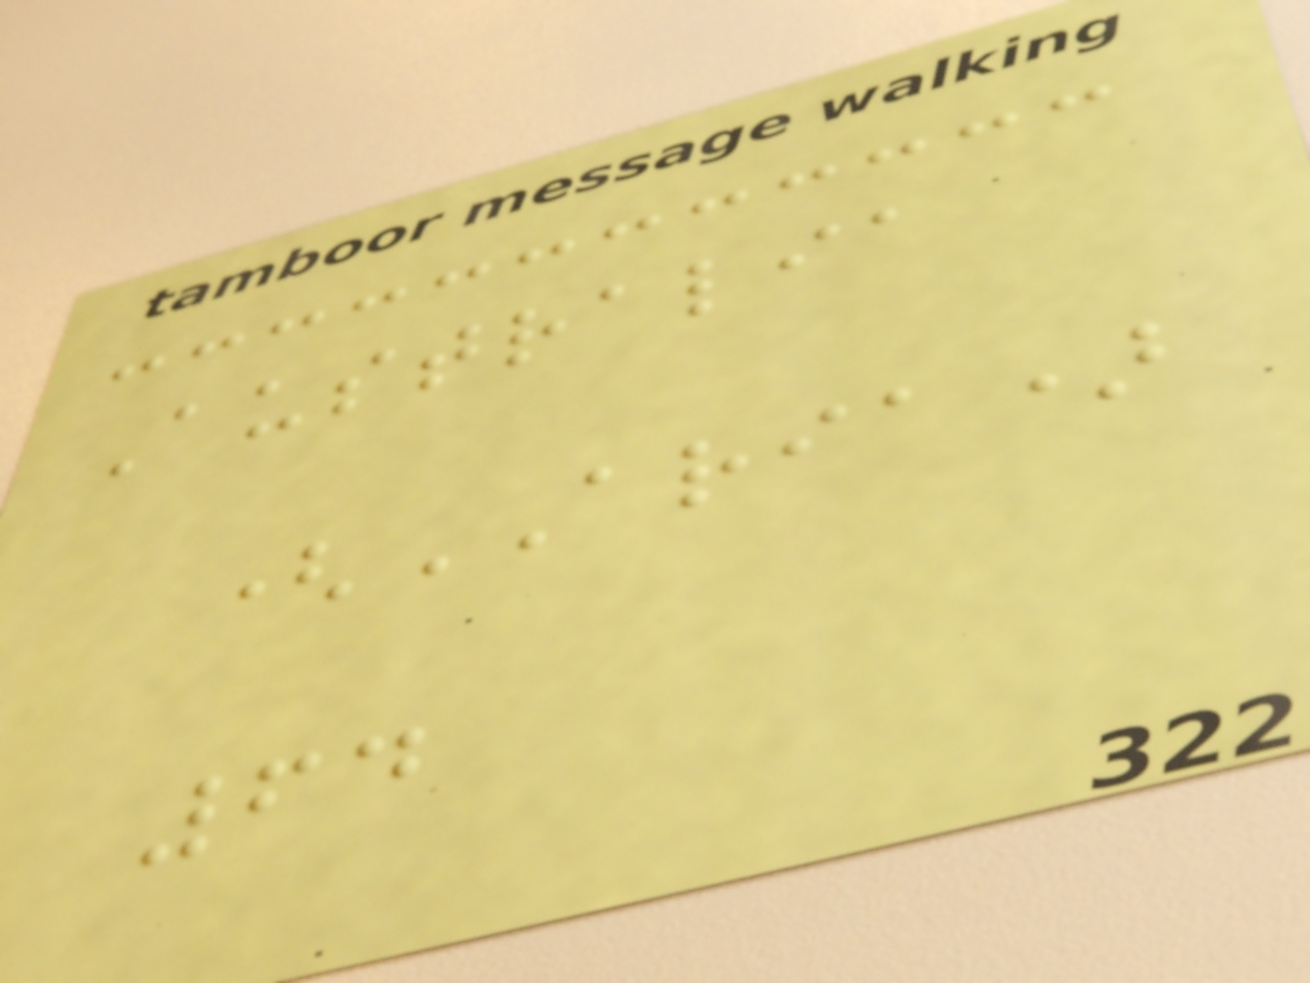Australia
(ARIA)
64
